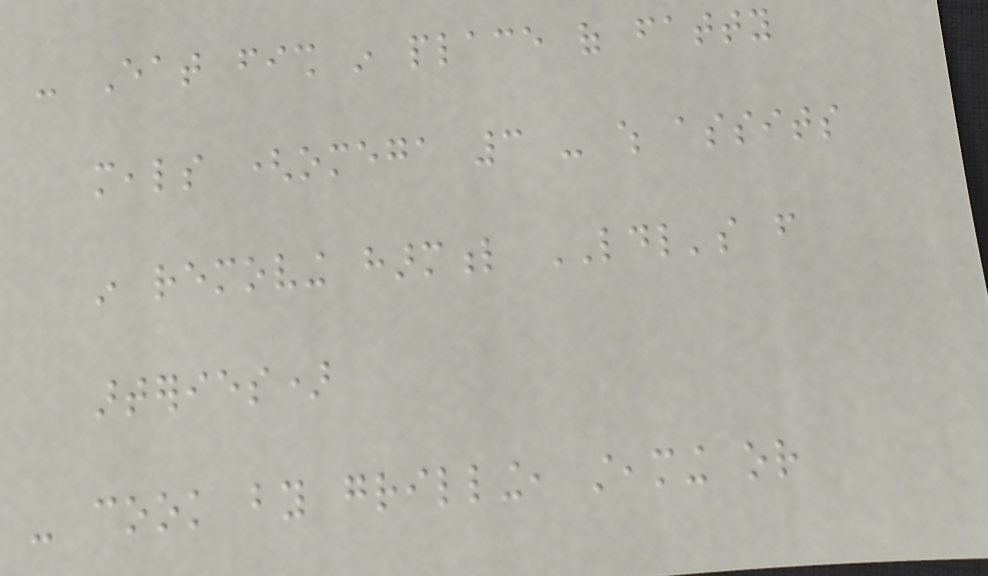- Eat fish in place of fatty
meals (omega 3 - which assits
in removing harmful LDL's from
arteries)
- cook by grilling, steaming or
